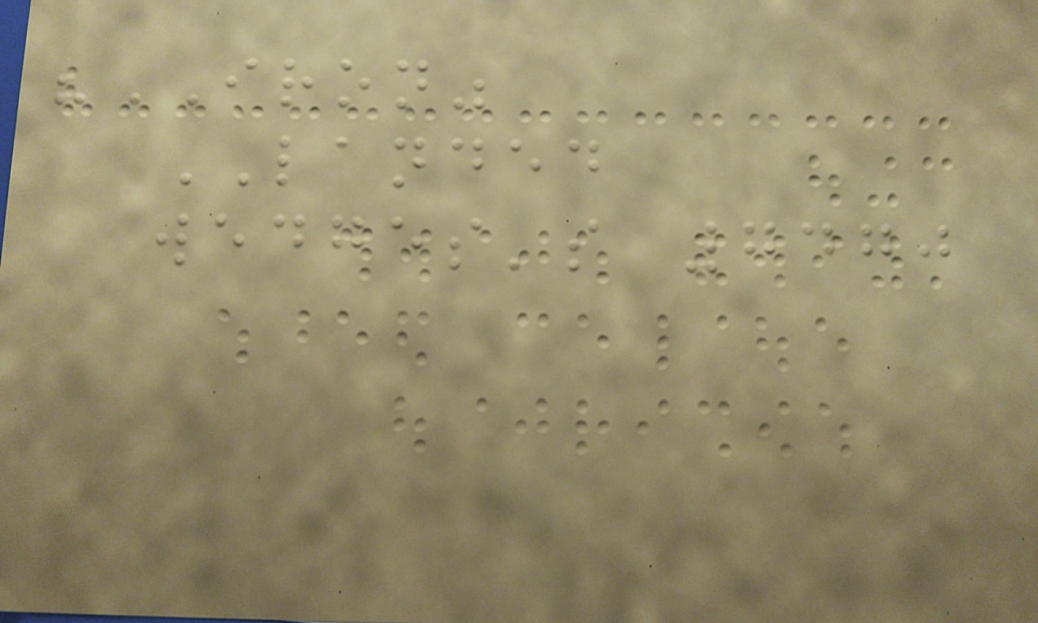"IRON"
LANDED
wedges's 7470
